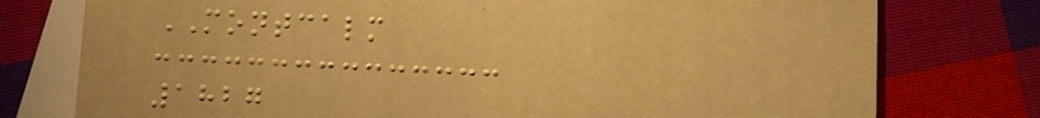MONTCALM
1827
